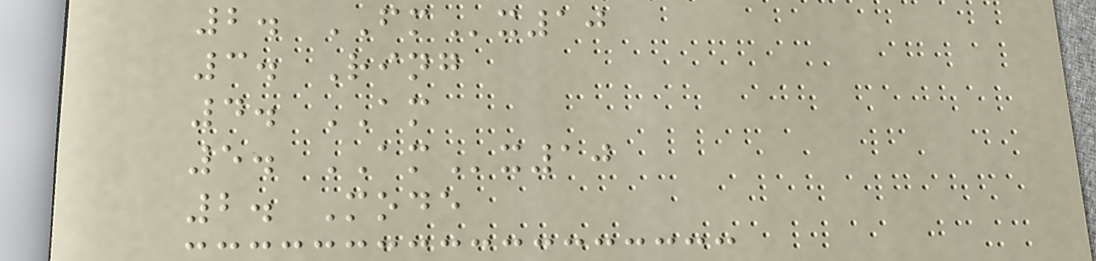2. FMx10
3. Ring
4. AM
5. AMx10
2. Mode
